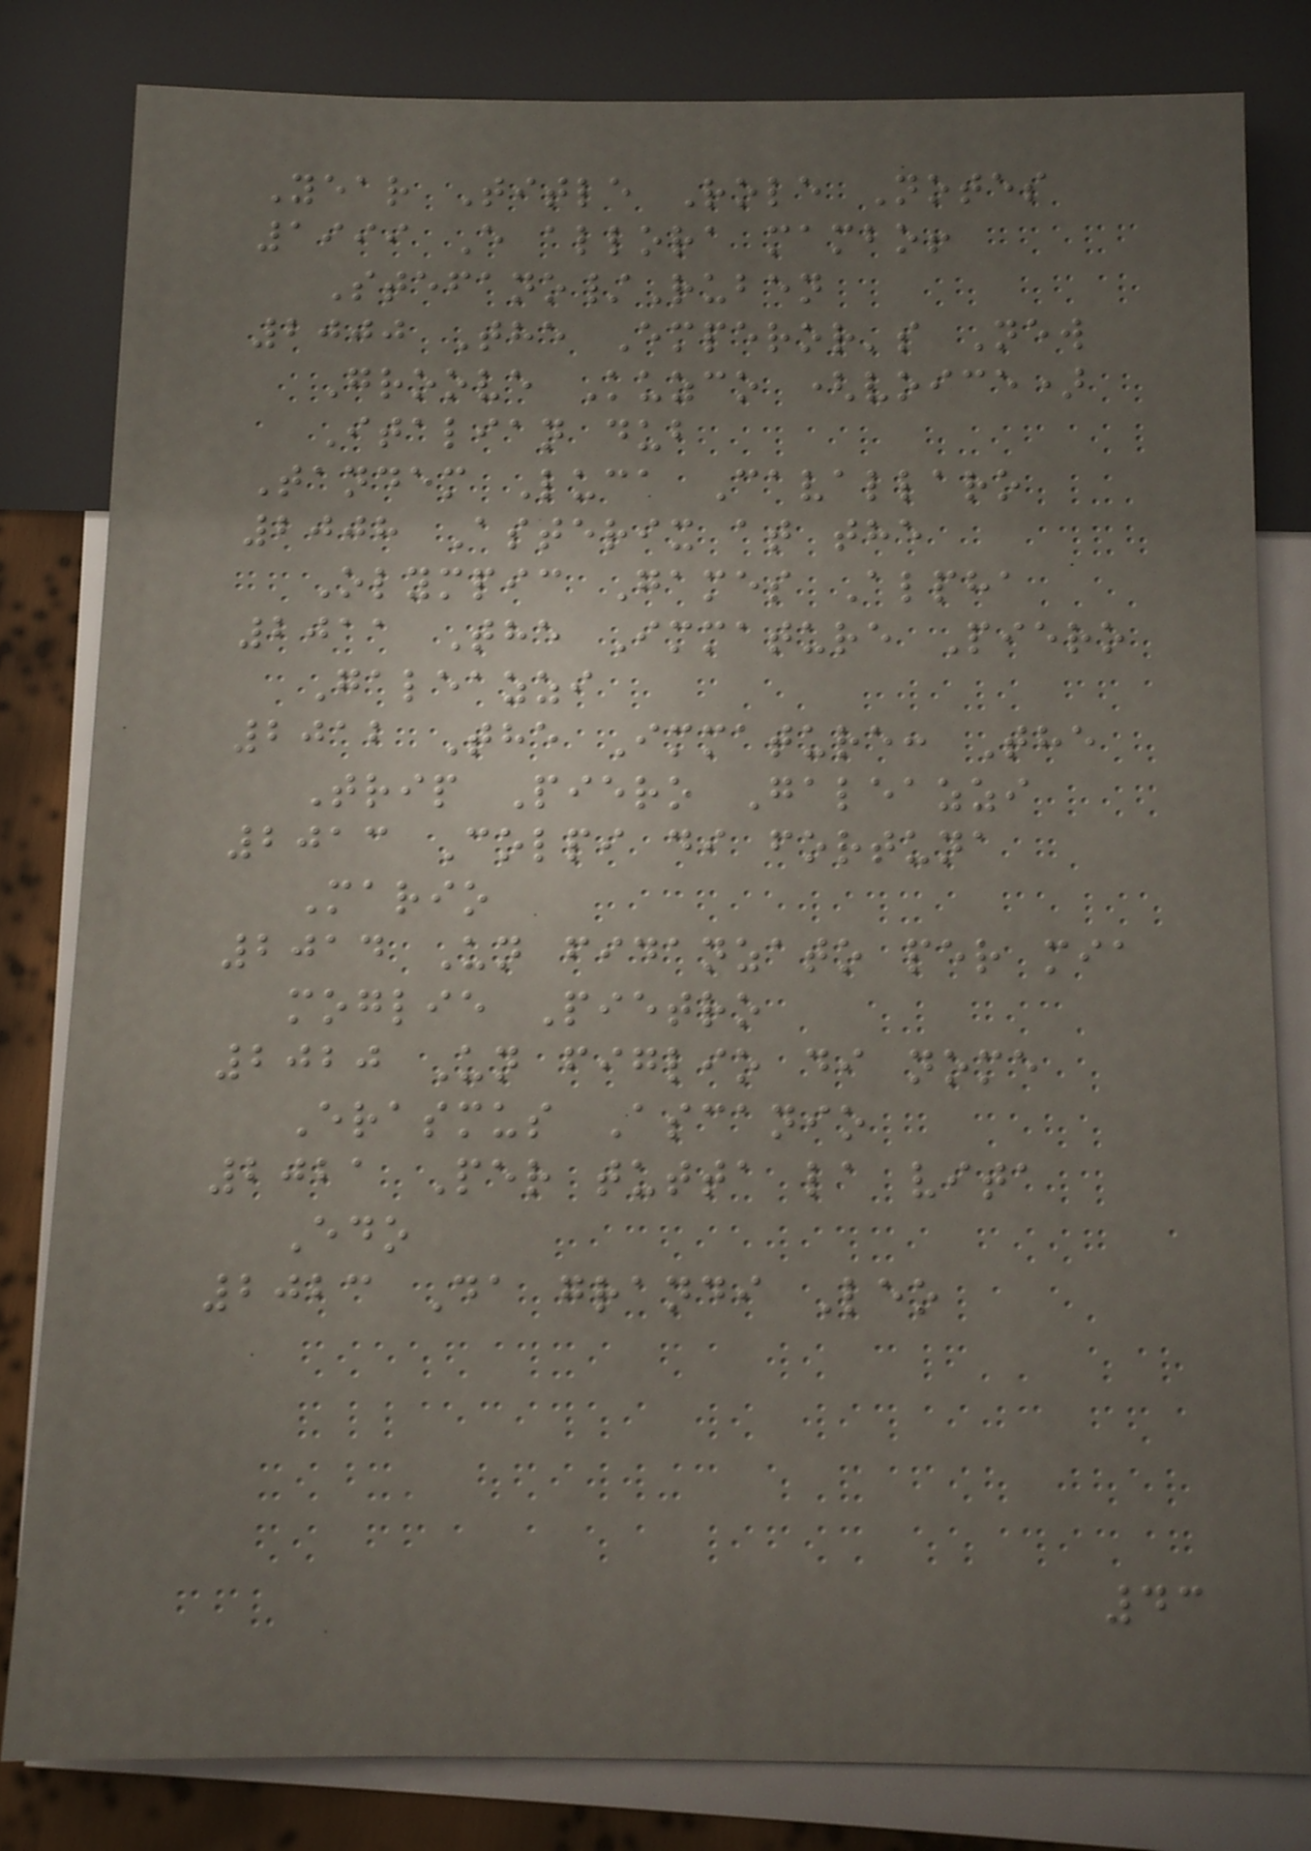Year Title Role Notes
1999 E allora mambo!
Stefano/Ruben
2000 The Emperor's New
Groove Kuzco (voice)
Italian dub
Tandem Luca Cavallaro
2008 Asterix at the
Olympic Games Alpha
2011 The Immature Piero
Galeazzi
2012 The Immature: The
Trip Piero Galeazzi
2013 Colpi di fortuna
Mario
2014 Un fidanzato per mia
moglie Pietro
2020 Un figlio di nome
Erasmus Ascanio
2021 Per tutta la vita
Edo
2023 Da grandi Leo
43
